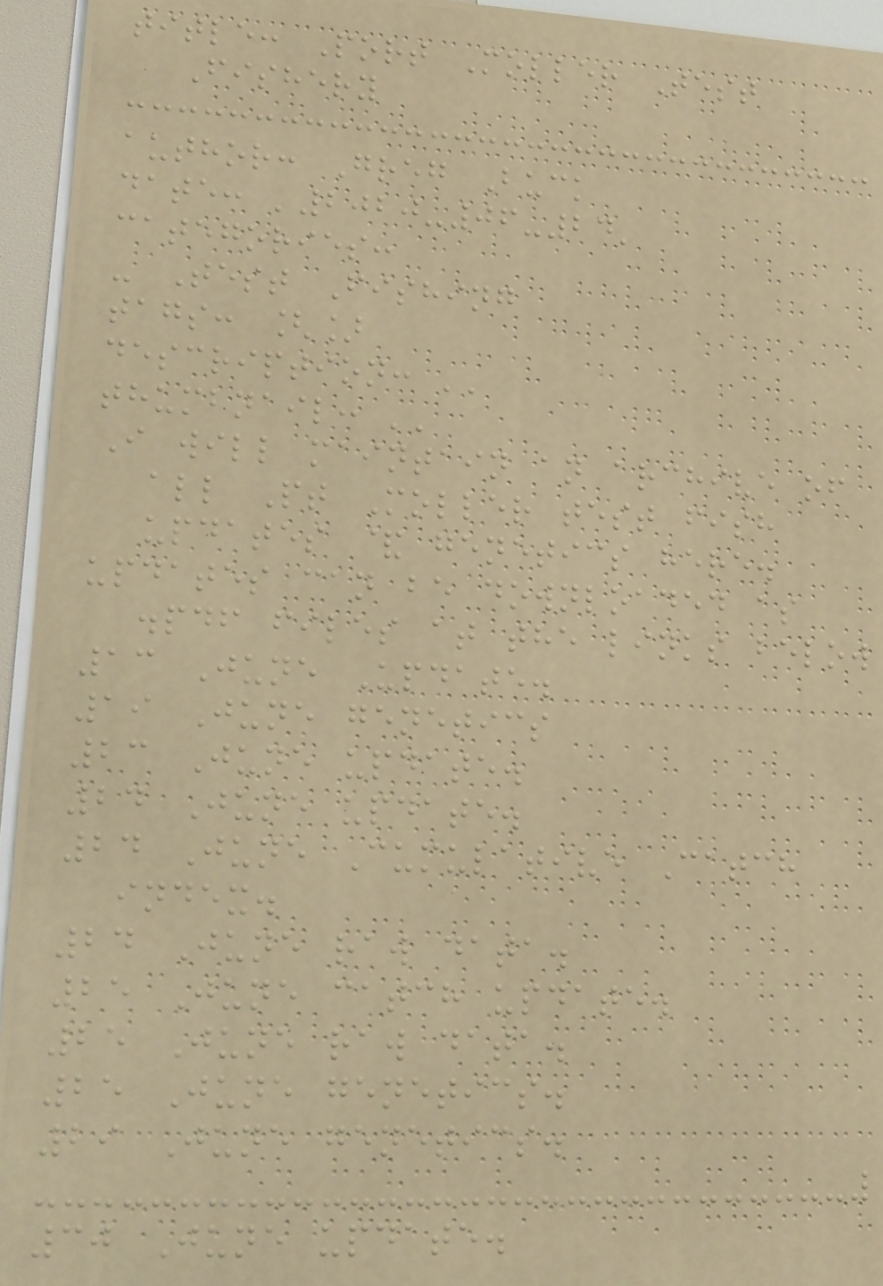title: Port Moller Test
Fishery
author: Greg Buck
date: '2020-06-24'
categories:
- Test Fishing
tags: []
description: ''
thumbnail: ''
I will maintain an archive of
all Pt Moller test fish
updates & genetics here.
updates can be downloaded as
.pdf files at the links below
13 June Update.
19 June genetics
23 June update.
24 June update.
24 June Cumulative Catch
index.
24 June raw data.
25 June catch update.
25 June raw data.
25 June genetics.
29 June genetics.
30 June update.
